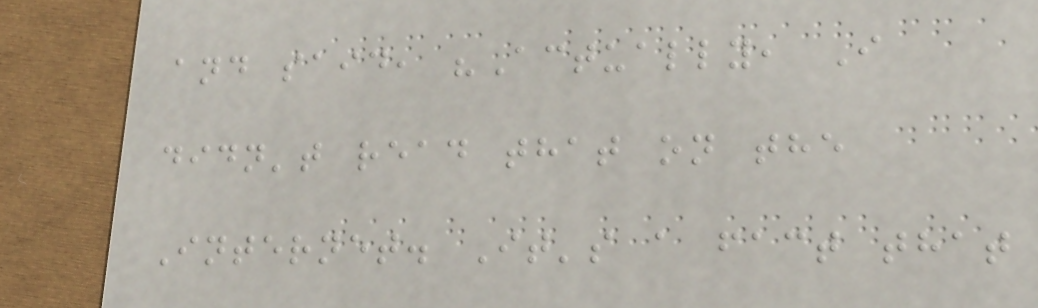and said, "Actually, I
didn't read that on the
Internet. It's a fact that
